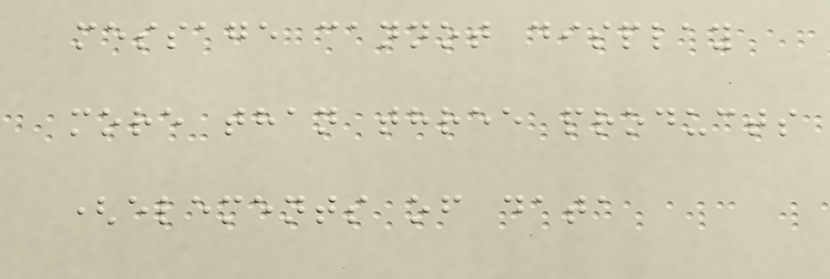message cannot display
more than three products
(elements of data
